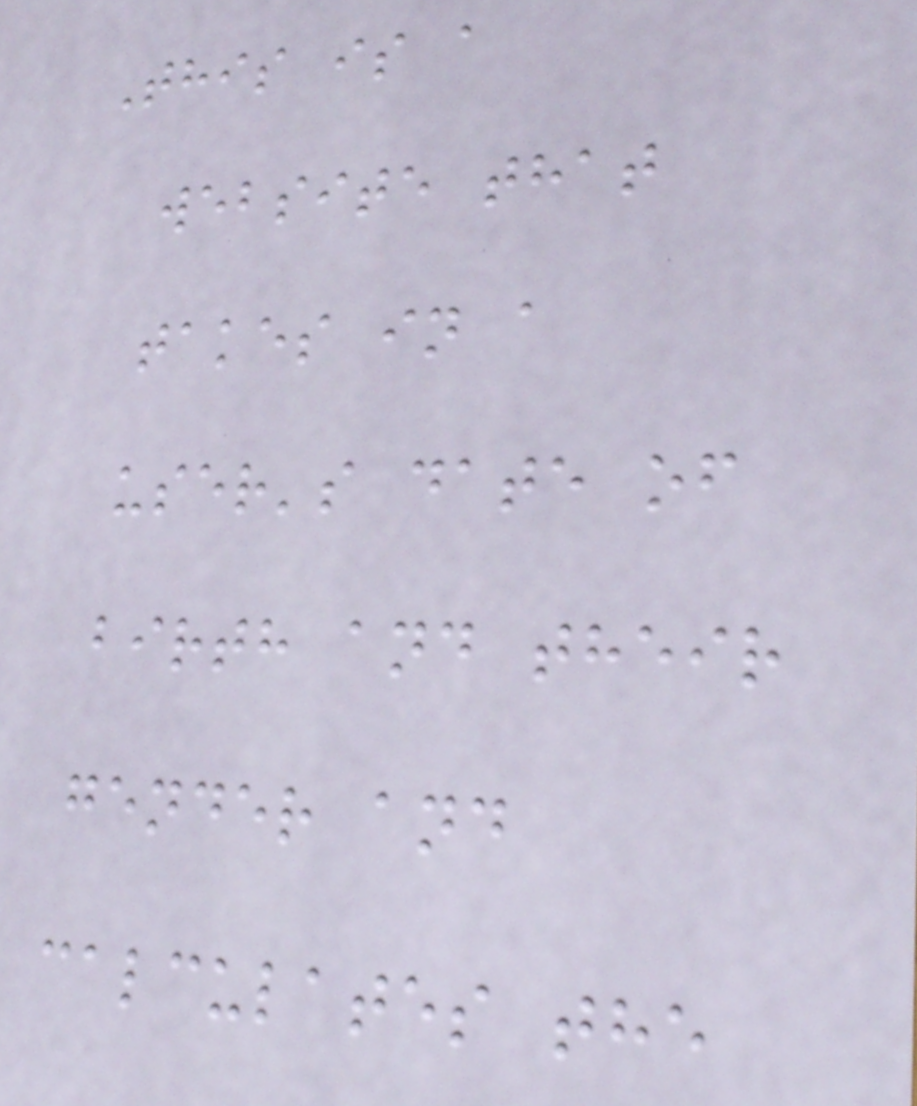This is a
website that
takes in a
user's date of
birth and their
gender and
calculates the
